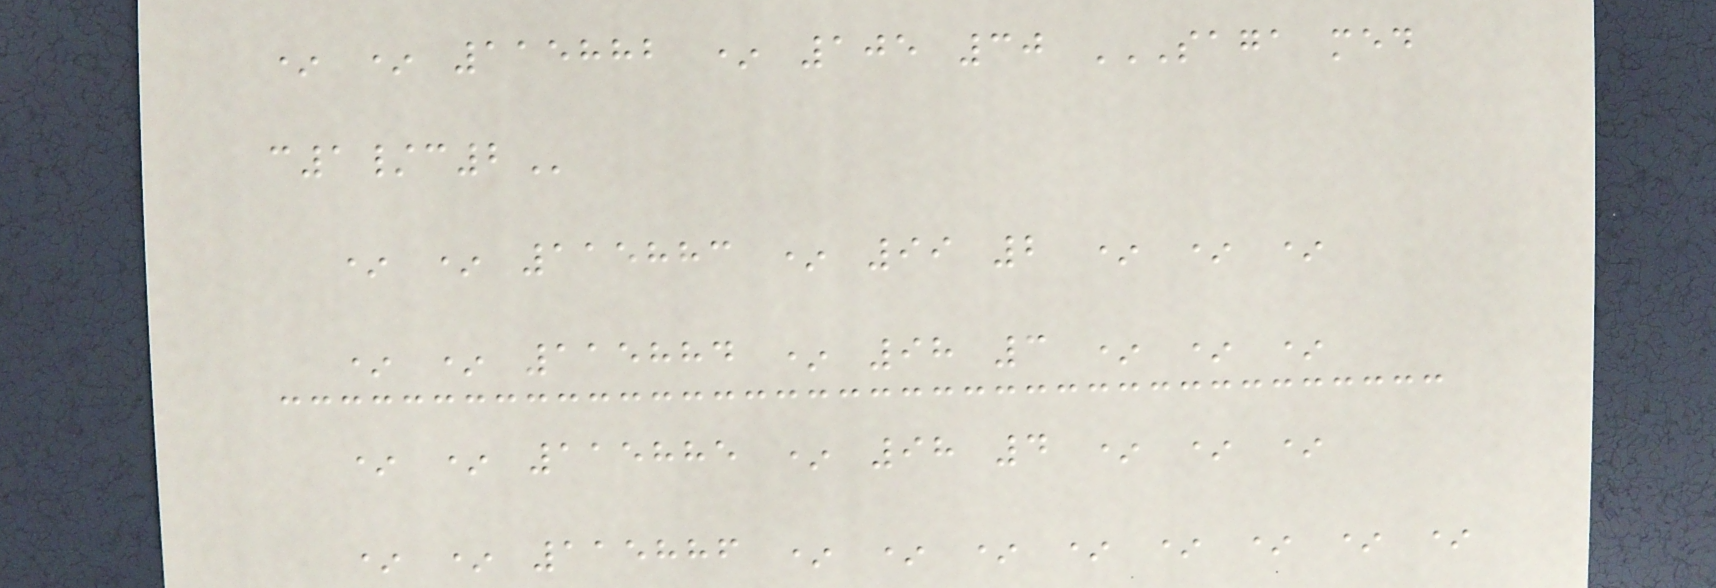* * 115882 * 105 30 SAGA MED
C1/C2
* * 115883 * 99 2 * * *
* * 115884 * 98 3 * * *
* * 115885 * 98 4 * * *
* * 115886 * * * * * * * *
